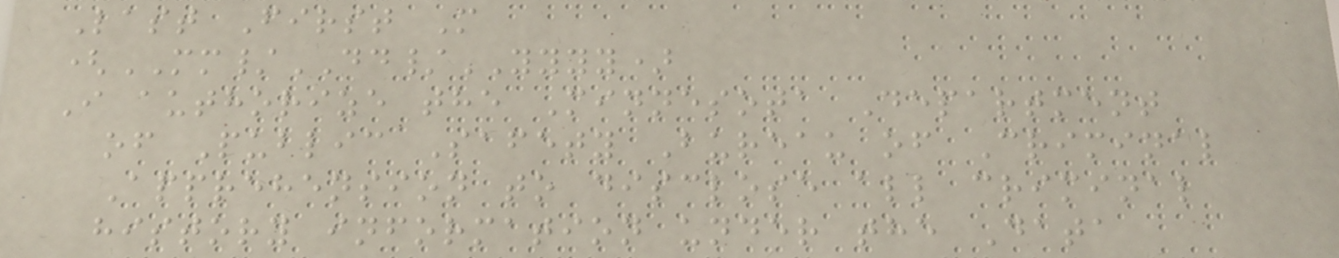Last First M
(MM/DD/YYYY)
I authorize the Minnesota Department
of Public Safety Bureau of Criminal
Apprehension to disclose all criminal
history information under the Data
